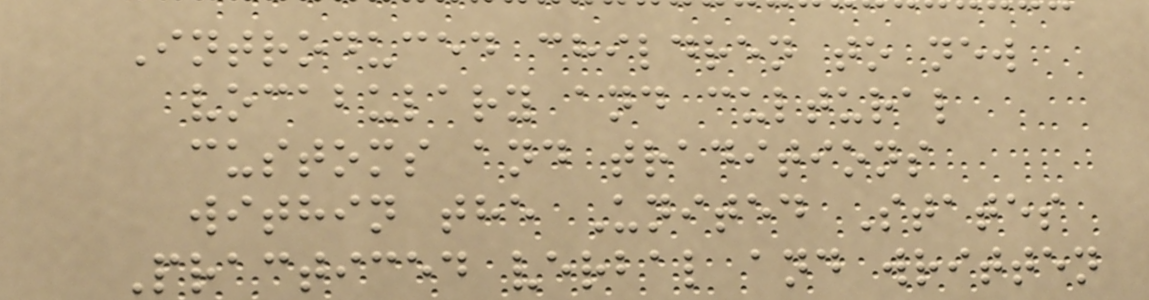Introduced children to new
vocabulary and cultural
customs and traditions
within the United States
Practiced verbal and written
